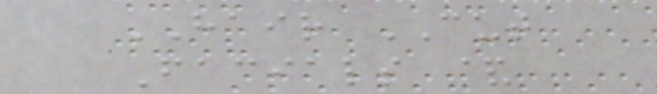HAIR CUT
Facials &
